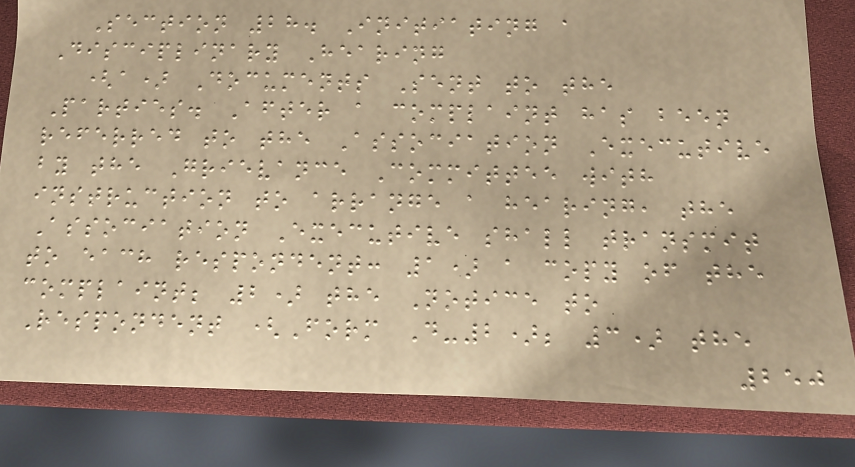Section 28. Initiating a
Disciplinary Hearing
(a) Documents Sent to the
Parties. After a complaint has been
referred to the Association Executive
by the Grievance Committee with
instruction to arrange a hearing, the
Association Executive shall transmit
to each respondent: 1) a copy of the
complaint; 2) the Notice to
Respondent (Form D-2); 3) the
250
